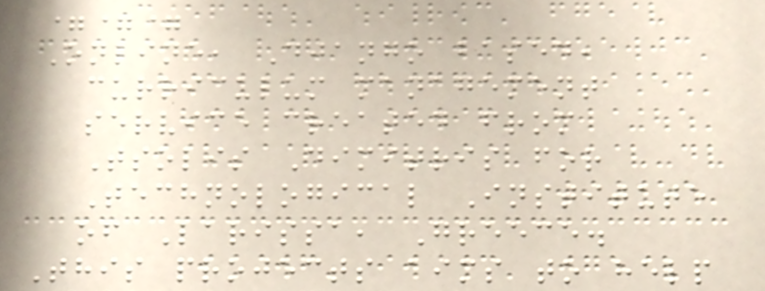===
Online, Django based,
curriculum management
service created from
Tsolis Dimitris for
Technological Institute
of Larissa, Greece.
This projects aims to help
